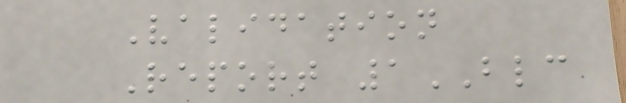Validation
Report 1BLC
